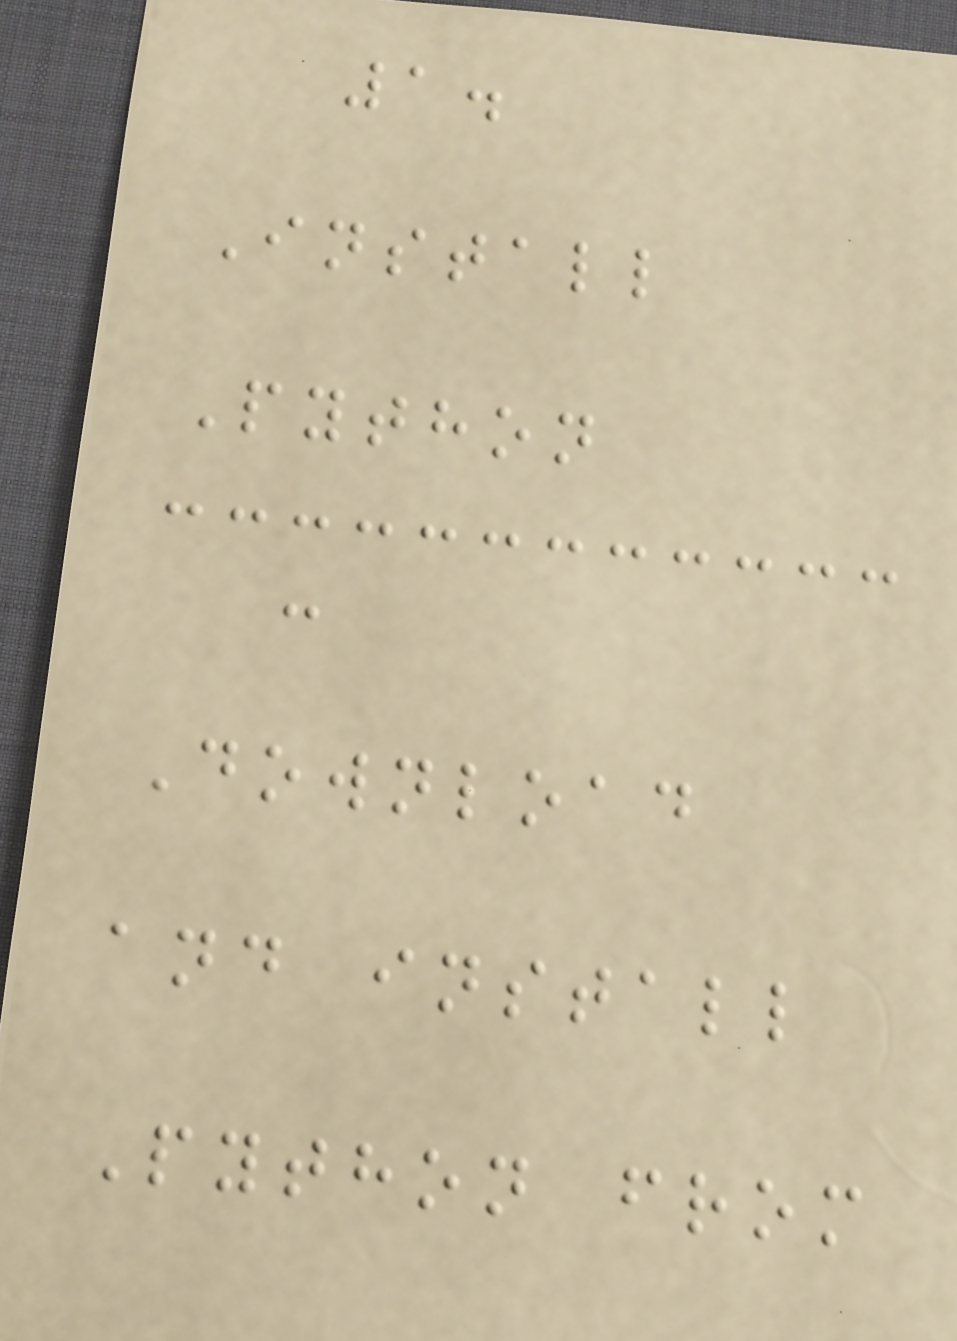1.
Install
Python
-
Download
and install
Python from
